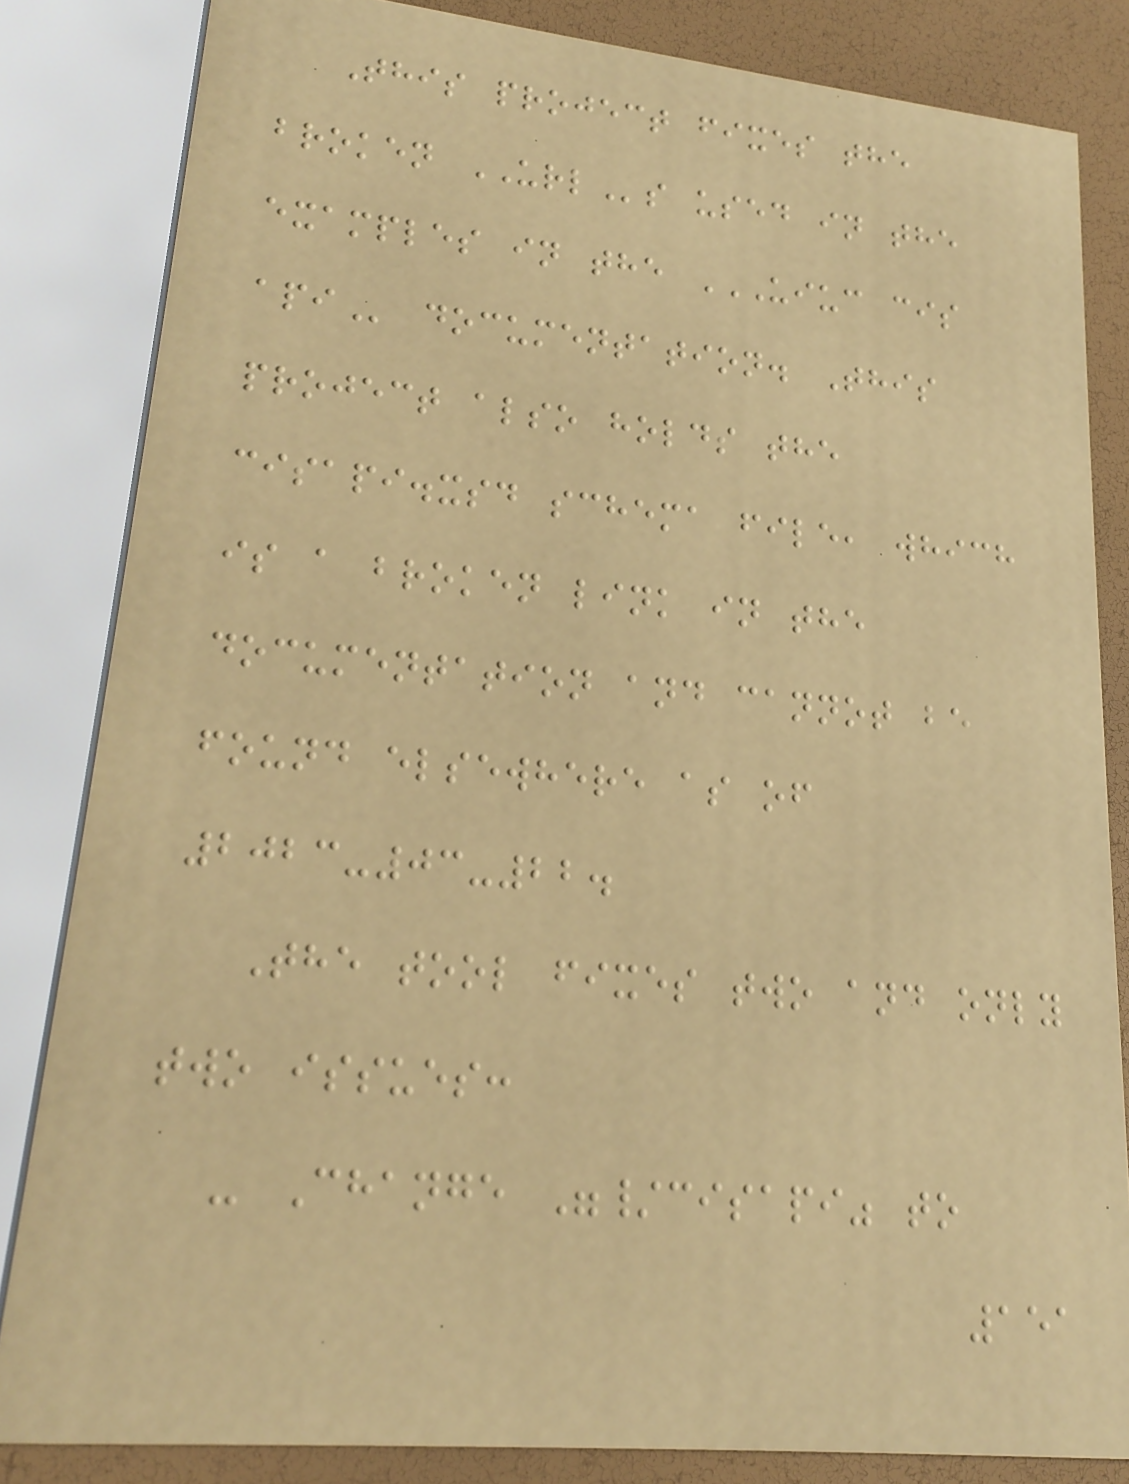This project fixes the
broken URLs used in the
examples in the UIUC CIS
API documentation. This
project also holds the
cisapi.xsd schema file, which
is a broken link in the
documentation and cannot be
found elsewhere as of
2023-03-22.
The tool fixes two and only
two issues:
- Change "/cisapi" to
151
